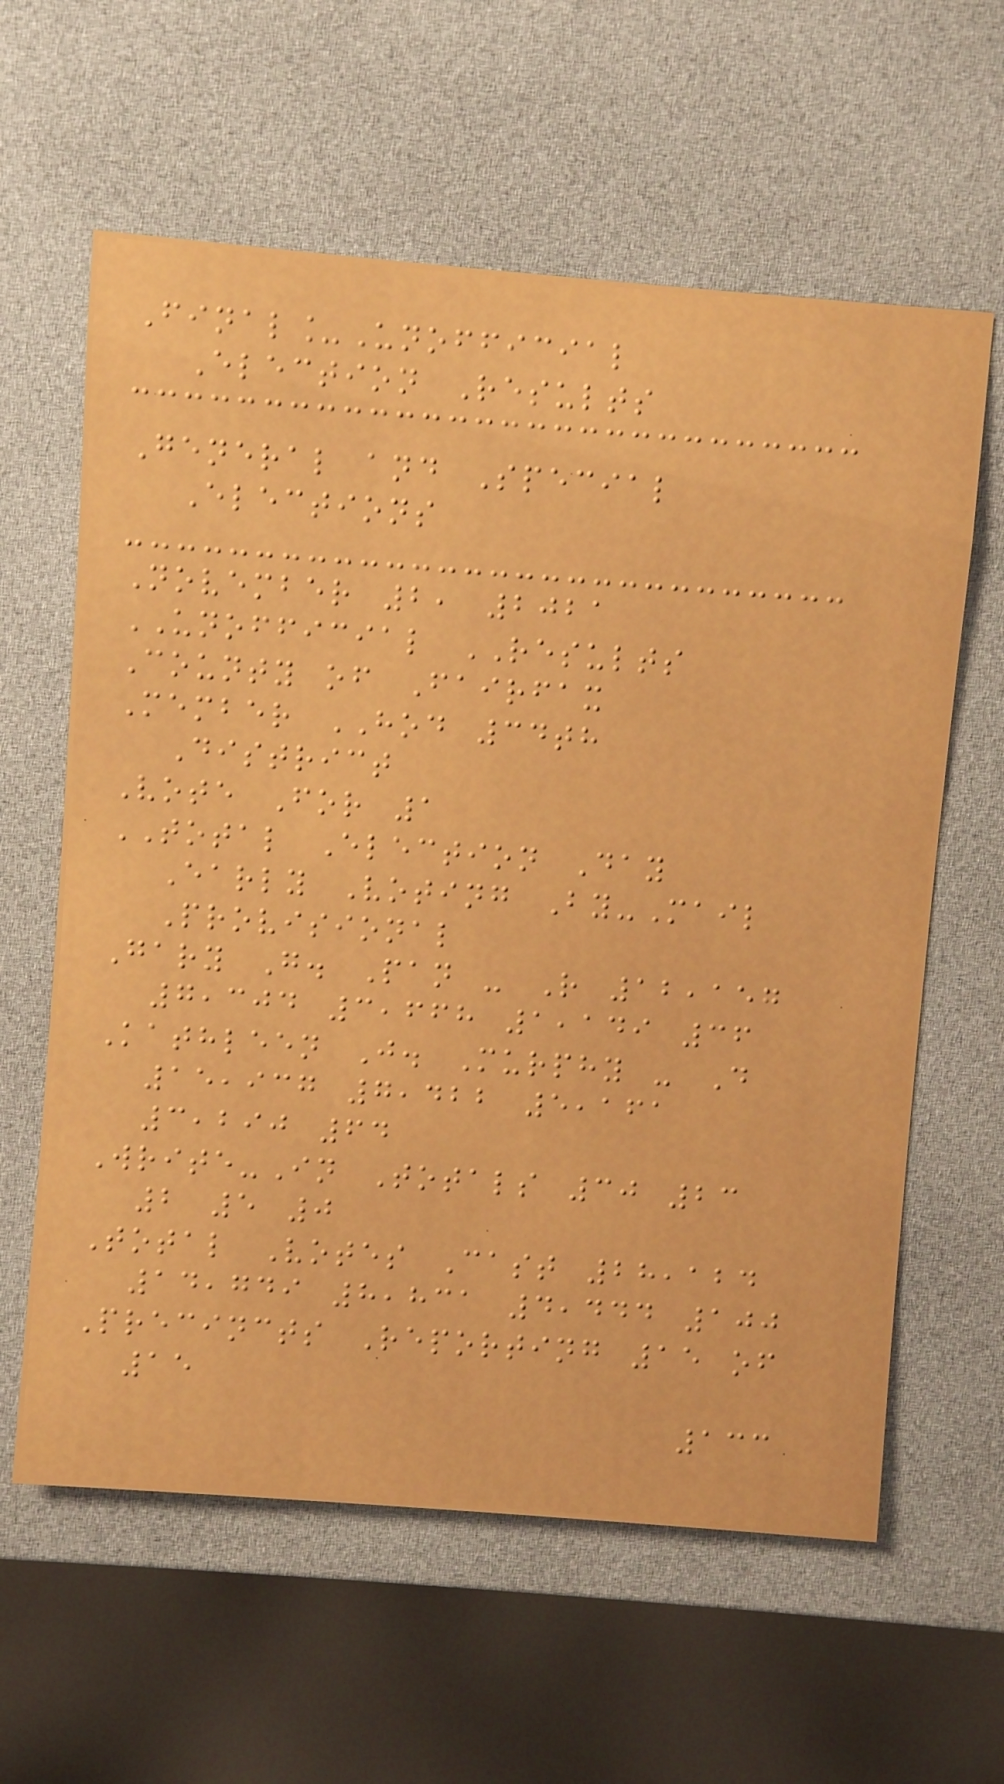Final_Unofficial
Election Results
General and Special
Elections
November 2, 2021
UNOFFICIAL RESULTS
County of Fairfax
Member HOD 34th
District
Vote For 1
TOTAL Election Day
Early Voting By-Mail
Provisional
Gary G. Pan - R 12,157
7,304 3,668 1,149 36
Kathleen J. Murphy - D
15,937 7,422 5,161
3,290 64
Write-In Totals 30 23
2 5 0
Total Votes Cast 28,124
14,749 8,831 4,444 100
Precincts Reporting 15 of
15
133
